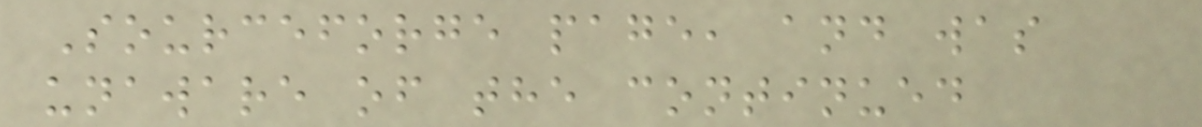Sourceforge page, and was
unaware of the continued
